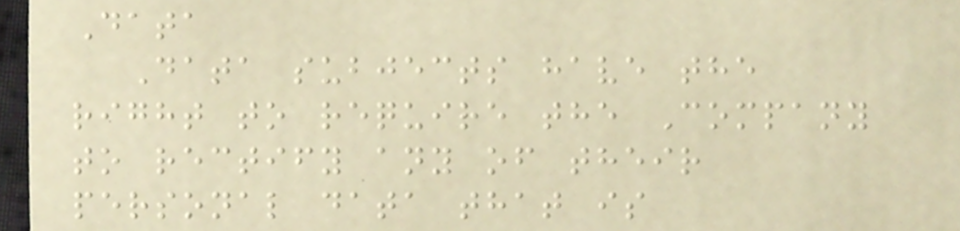Data
Data subjects have the
right to require the Company
to rectify any of their
personal data that is
